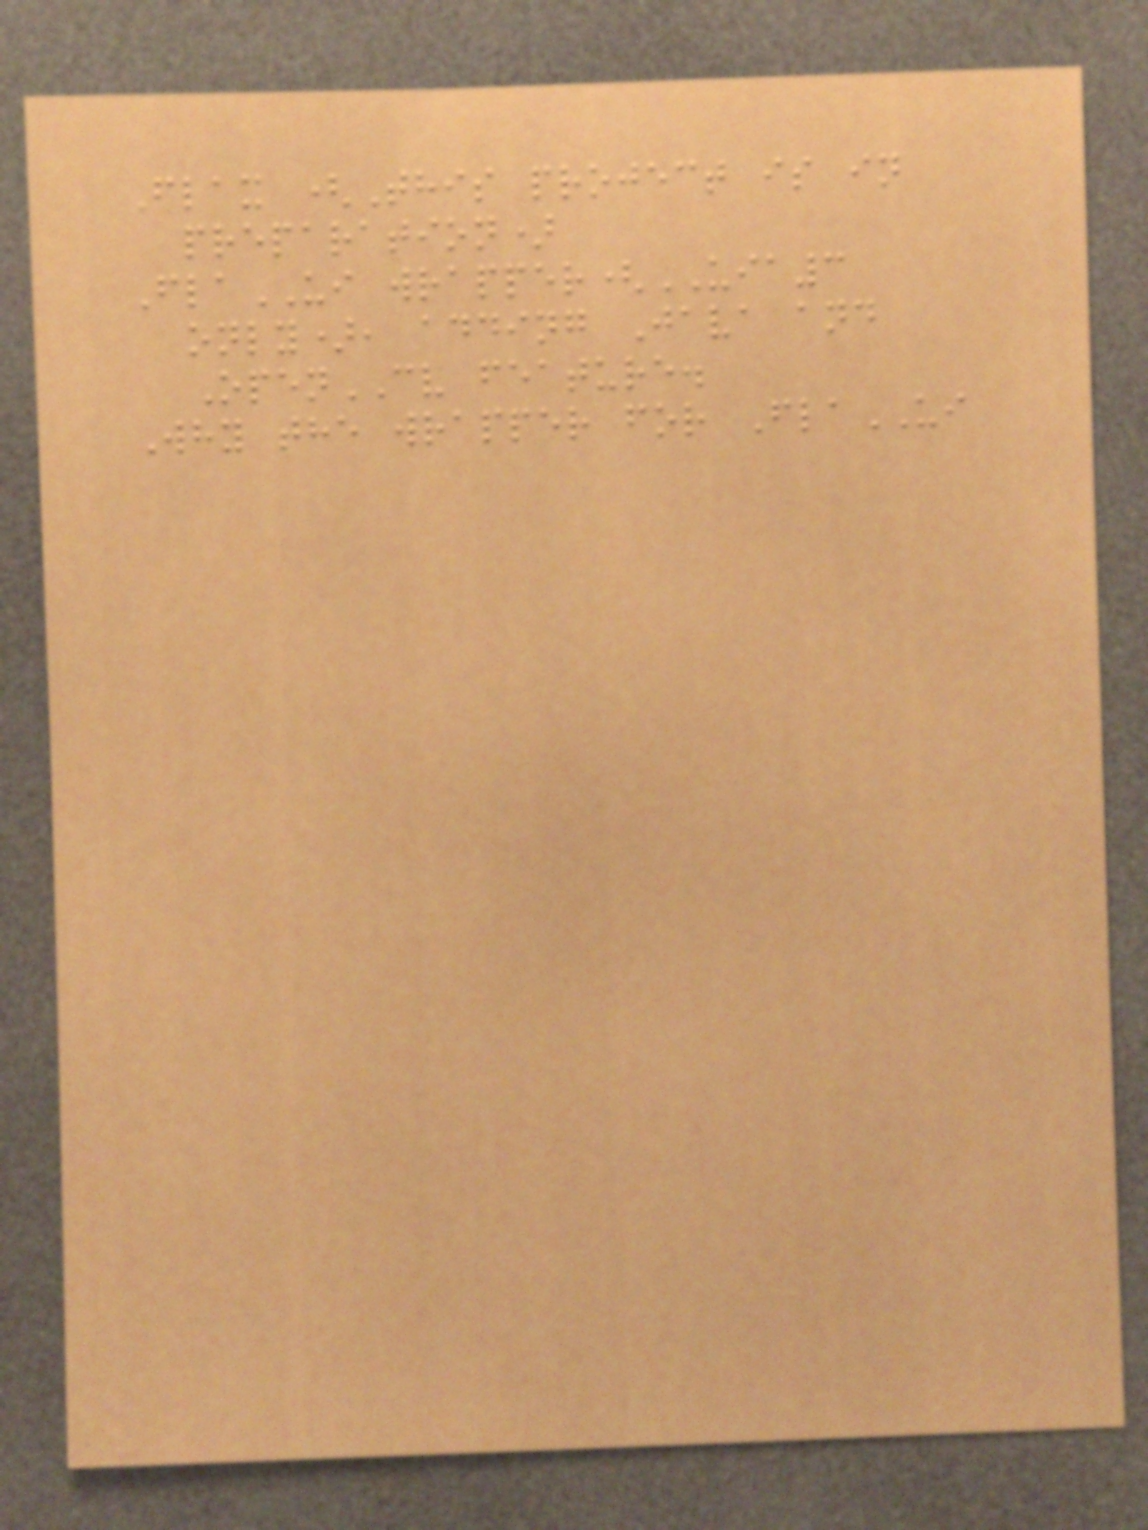Flax (This project is in
preparation)
FlaUI wrapper(UIA3
only), adding Java and
OpenCV feature.
Why the wrapper for FlaUI
